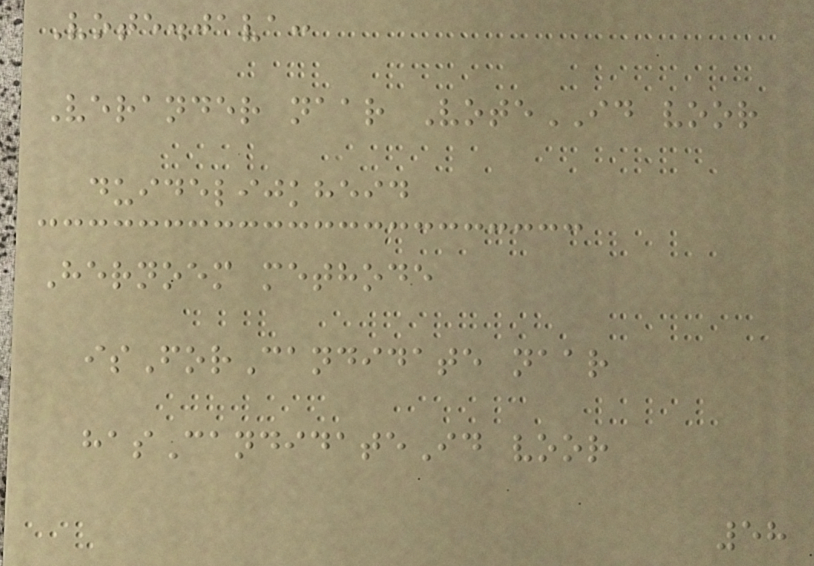Vote.java:
Verander naar VoteID voor
duidelijkheid
Hernoem methode
isForCandidate naar
hasCandidateId voor
58
